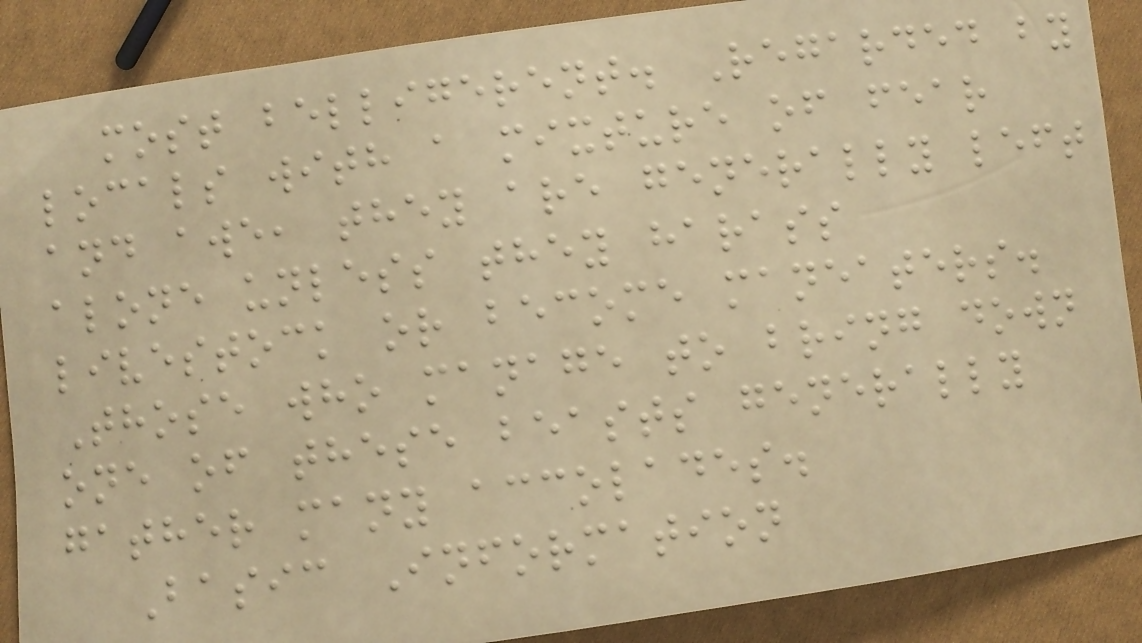most belligerent. Regarded by
locals with a mixture of fear
and awe, they are generally left
alone unless they harass
livestock or become maneaters.
Those who manage to bring down
one of these beasts generally
gather many accolades.
Basic Information
